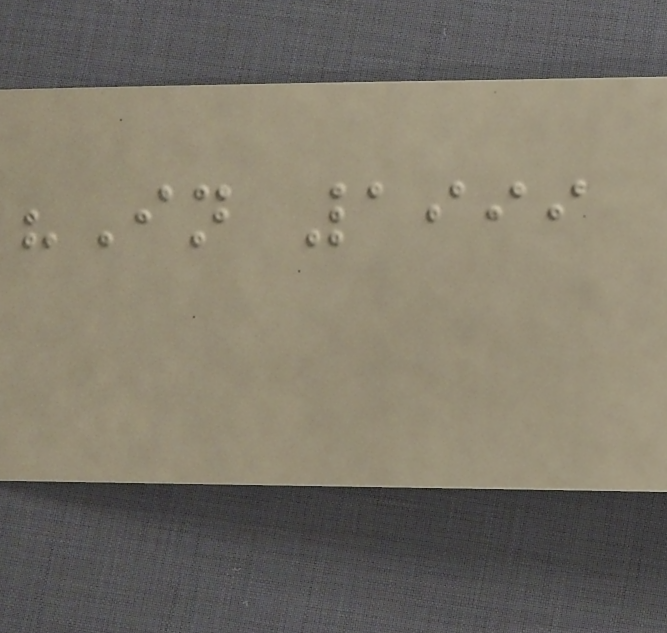"In 1999
